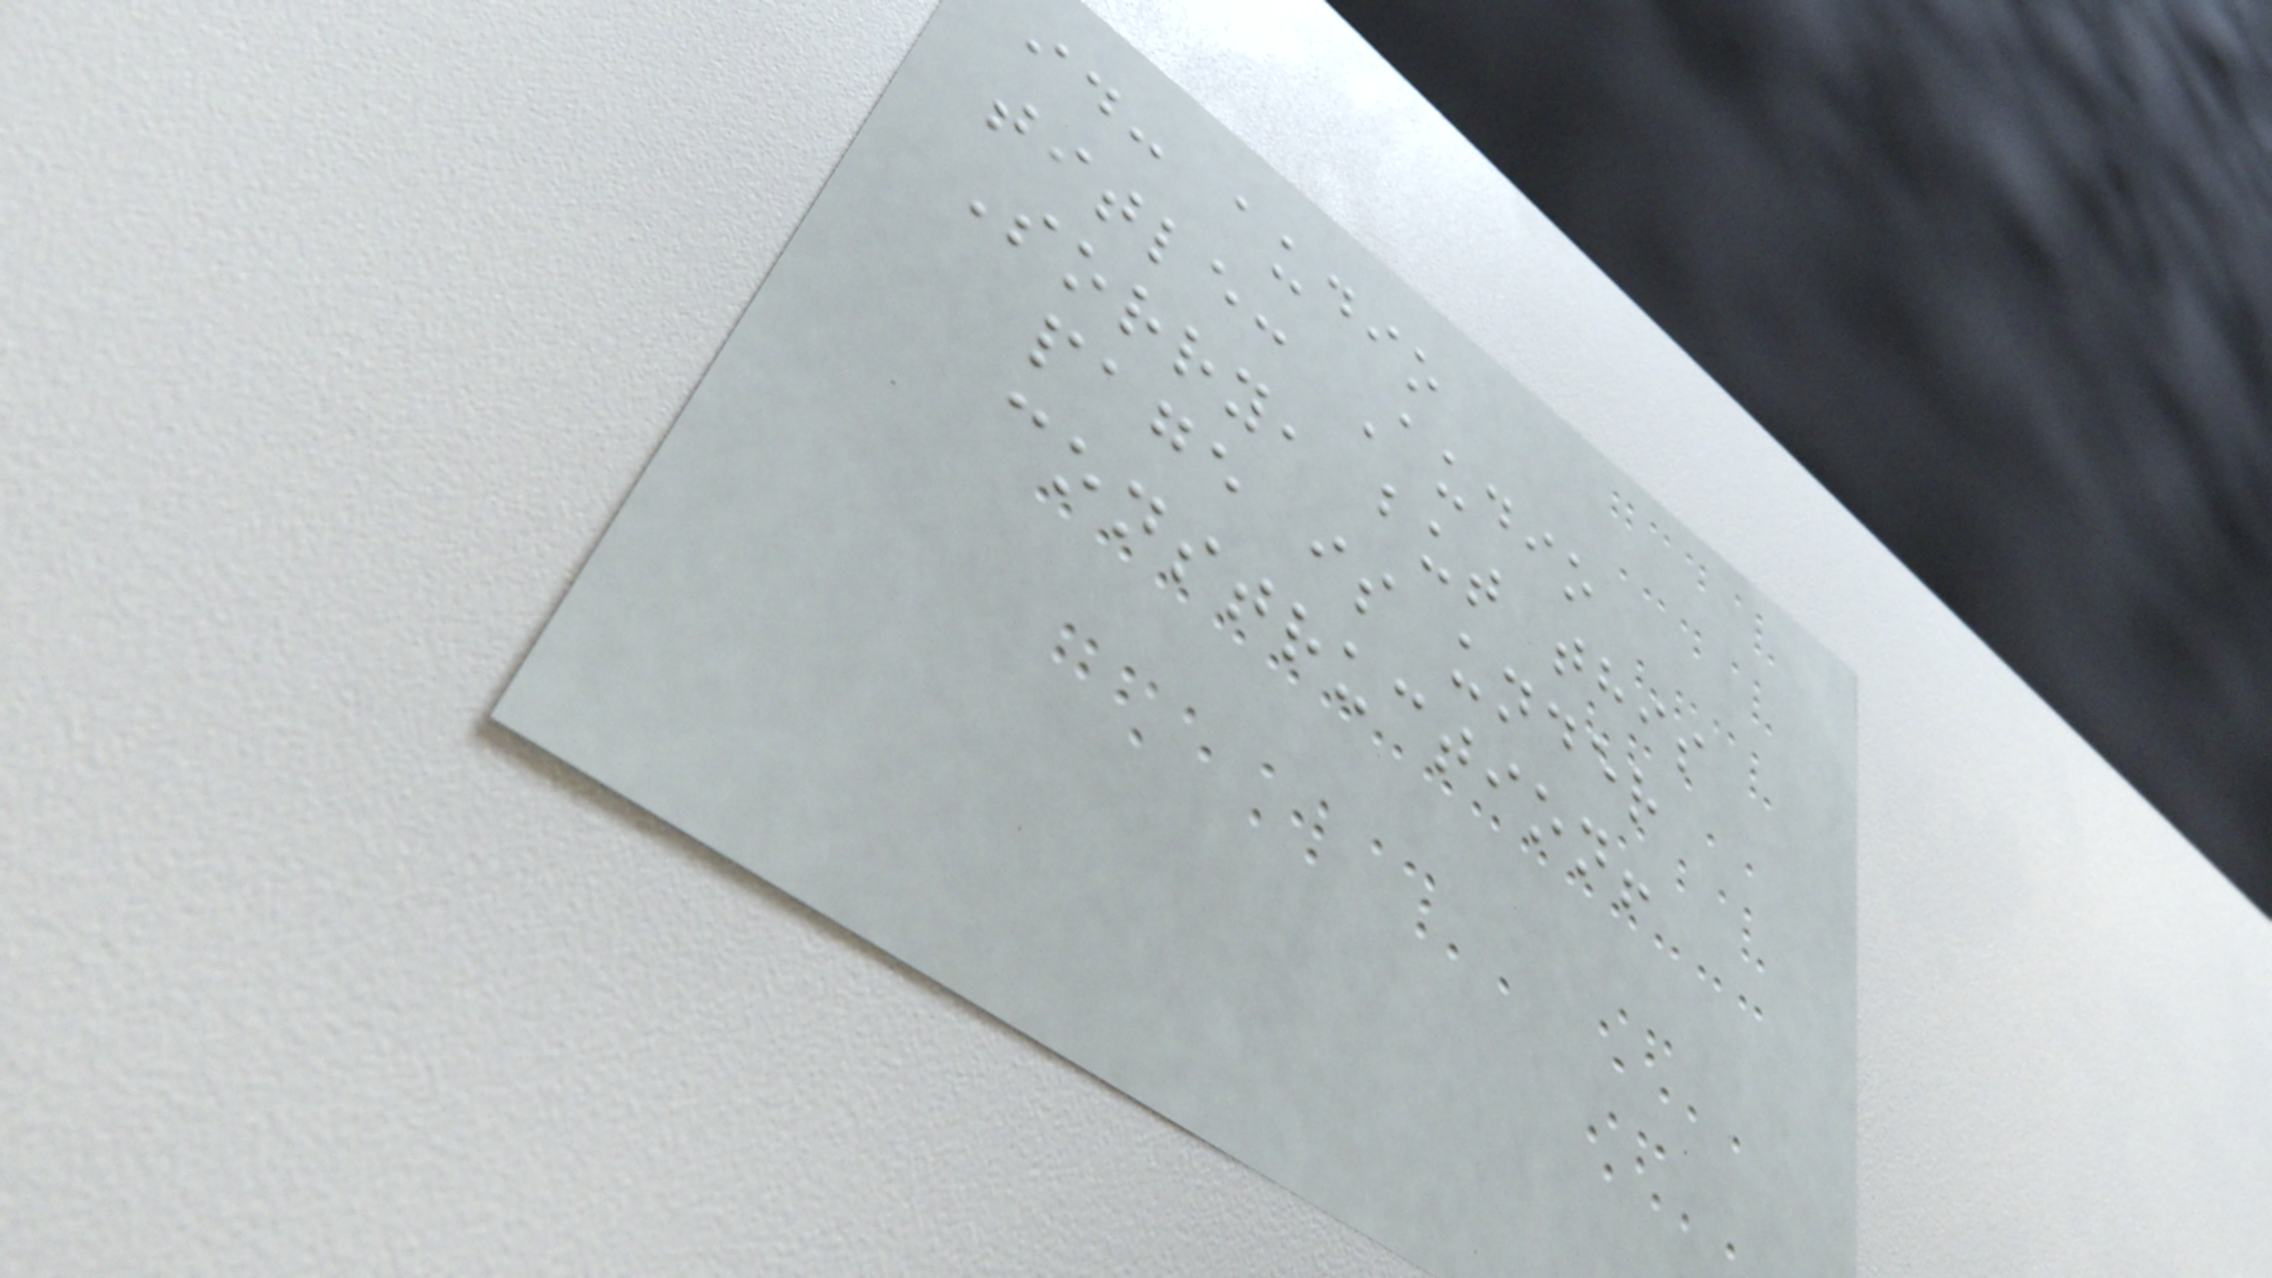id: audio
title: Audio
Sorry, but this
page is under
construction!
